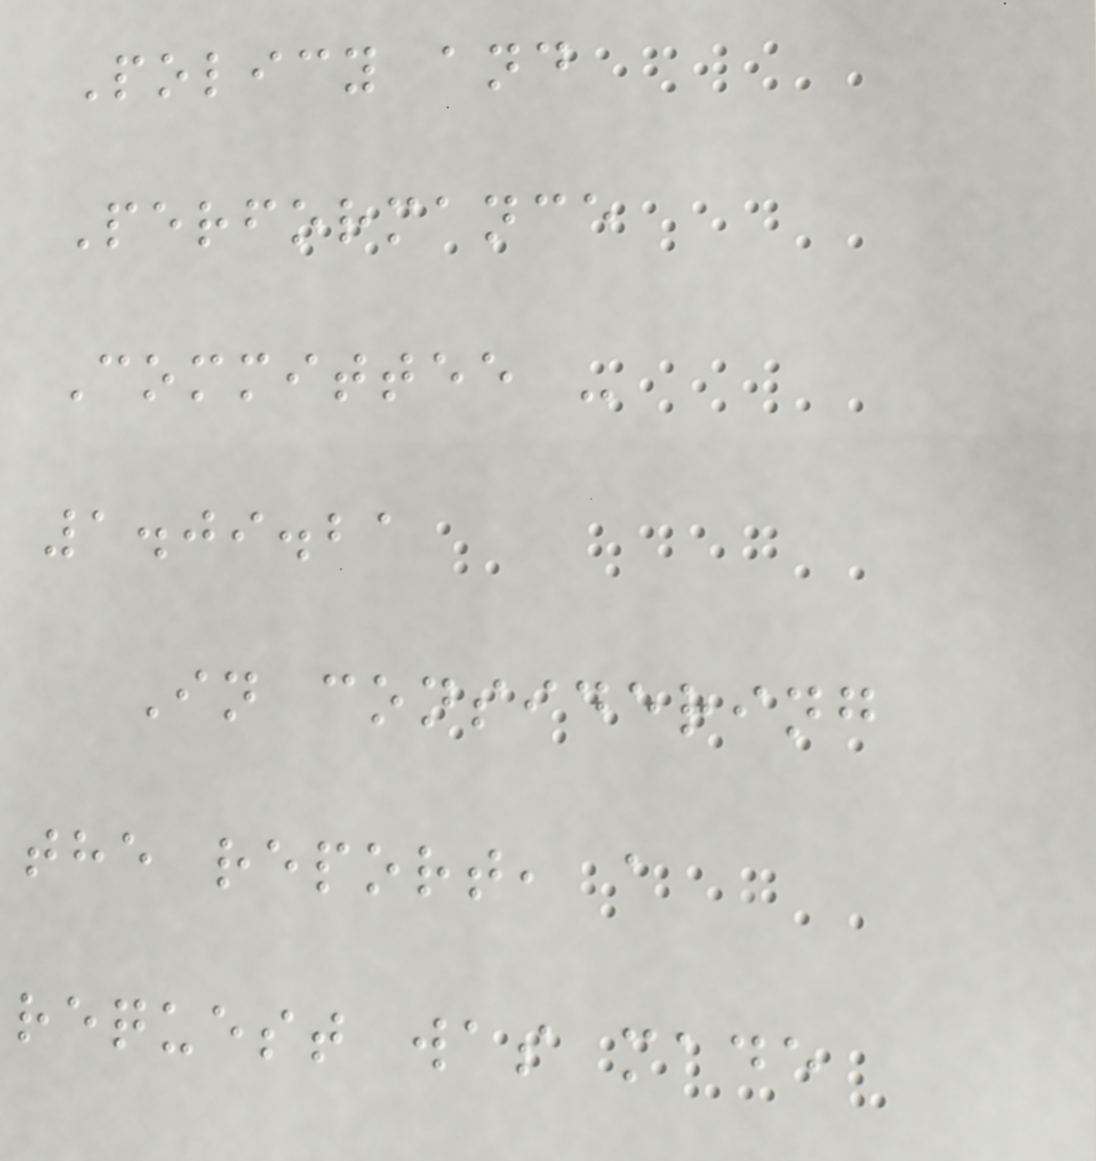Policy and
Performance
Committee -
1.09.21
In considering
the report, a
request was made
